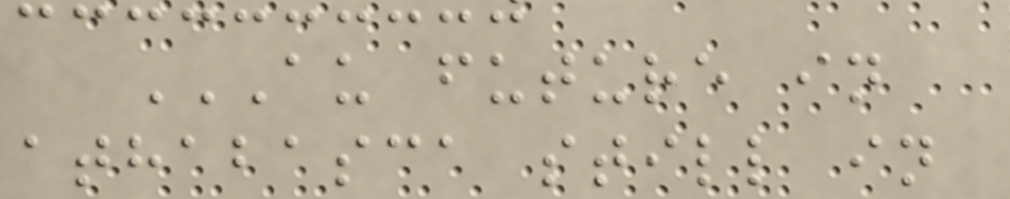AU FUTURE IN
ATHABASCA STILL IN
